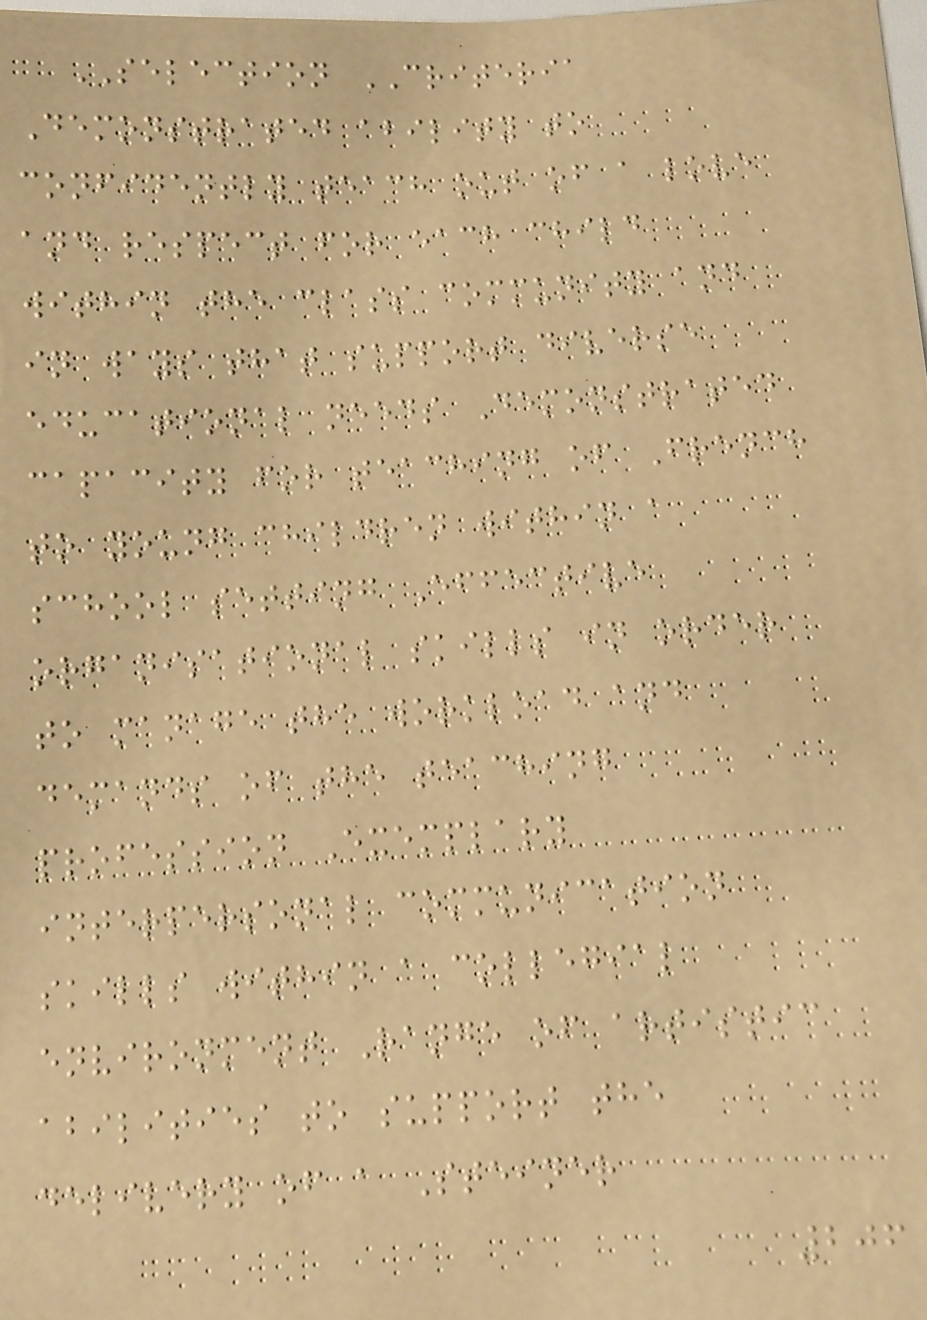SELECTION CRITERIA
Demonstrated ability to
confidently teach out of a love
and respect for each child
within the class community and
in ways that support diverse
educational needs Demonstrated
capacity for teaching of French
to young children within a
school setting Effective
organisational skills in order
to manage the workload and
demands of the teaching
profession Exemplary
interpersonal communication
skills within a collegial
environment Range of artistic
abilities to support the
delivery of a Steiner
206
